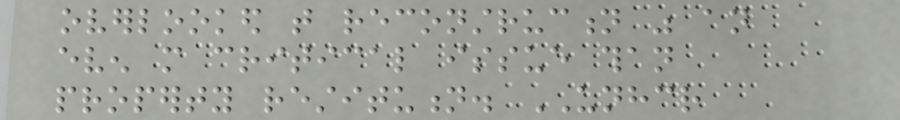overlooked that reconstruction was an
even more critical issue than
property restitution. UNHCR
